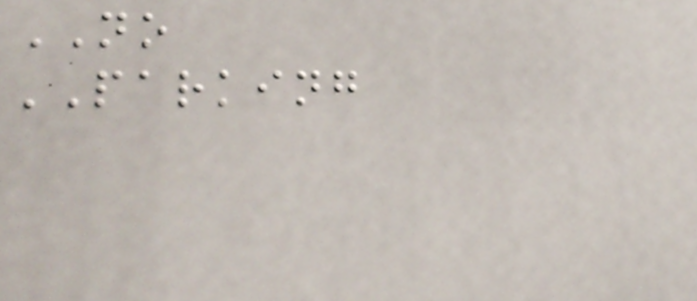NO
PARKING
